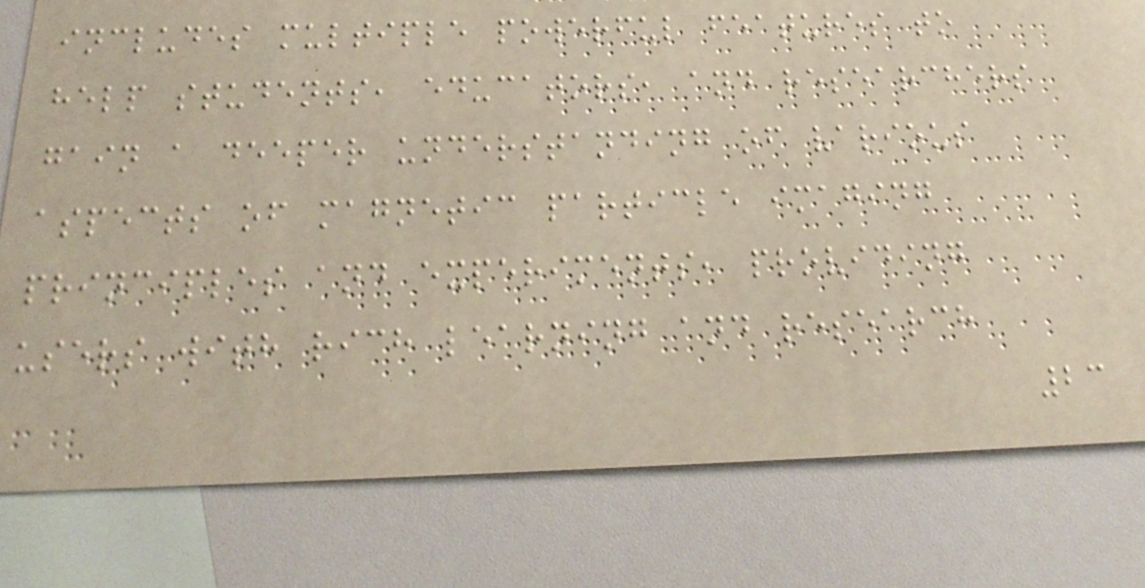includes multiple powerful features to
help students, educators, and researchers
gain a deeper understanding of various
aspects of magnetic particle imaging
principles and experiments, providing
users with rich learning and research
23
